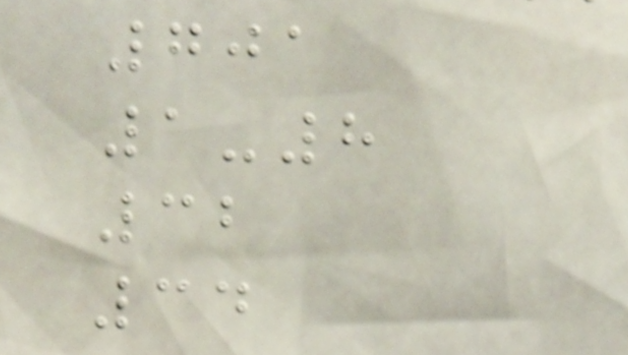701
1-8
32
34
